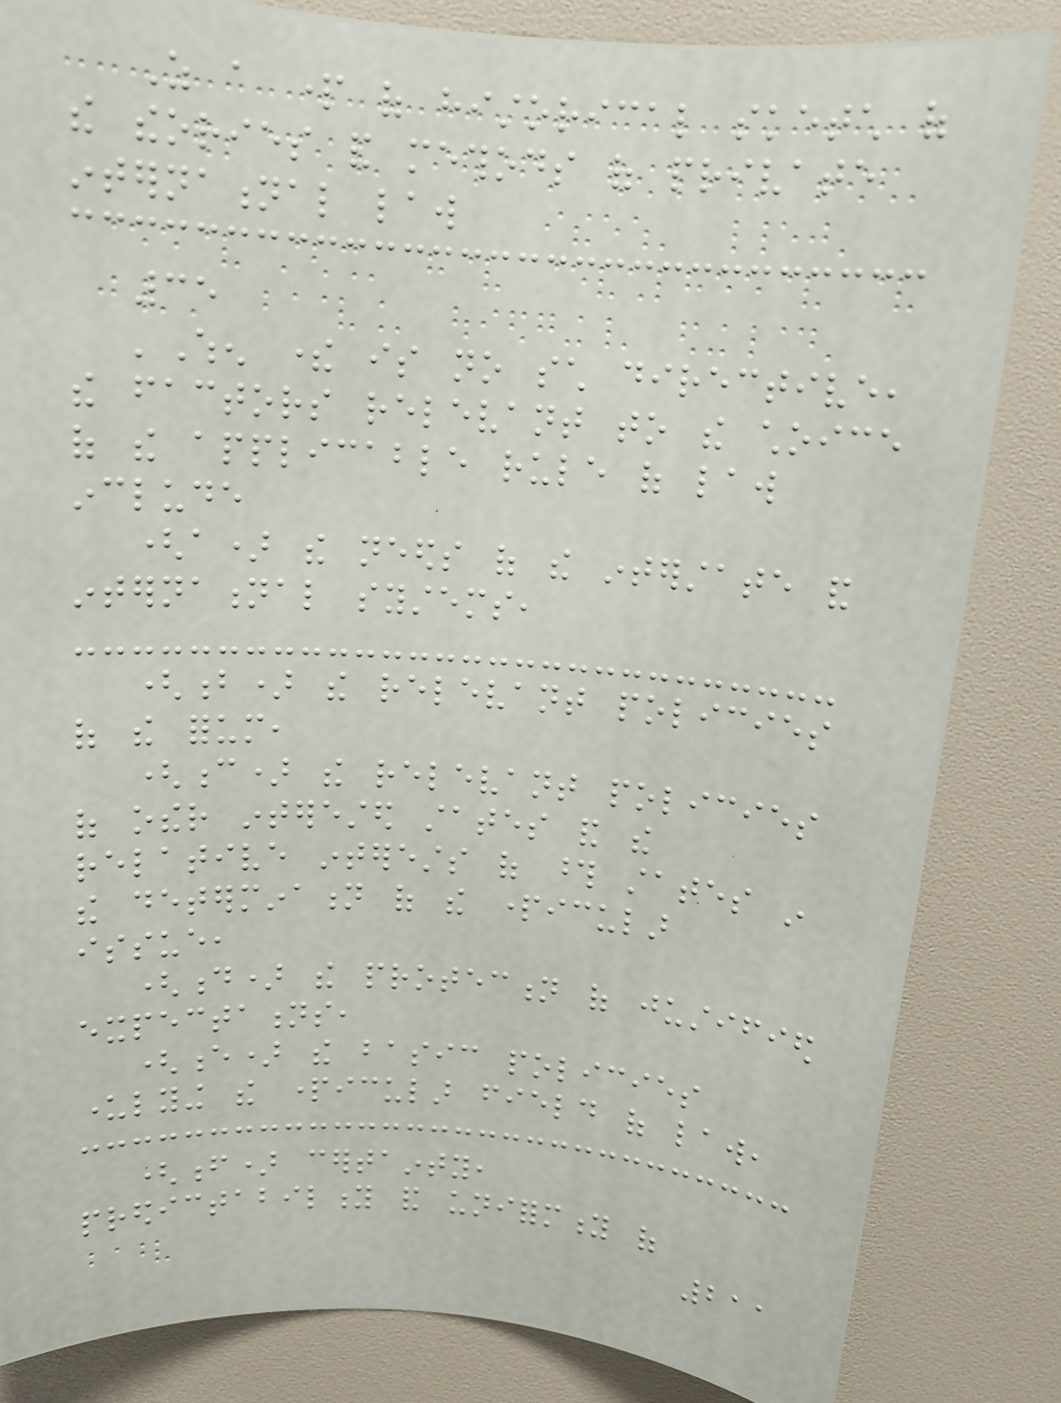As a part of historical sketch of
the theories and methods of private
international law
35
'When there is no such directive,
the factors relevant to the choice
of the applicable rule of law
include
(a) the needs of the interstate and
international systems,
(b) the relevant policies
of the forum,
(c) the relevant policies
of other interested states and the
relative interests of those states in
the determination of the particular
issue,
(d) the protection of justified
expectations,
(e) the basic policies
underlying the particular field of law,
(f) certainty,
predictability and uniformity of
211
